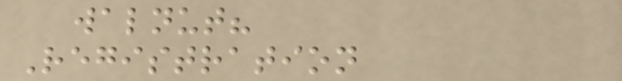walnut?
Registration
